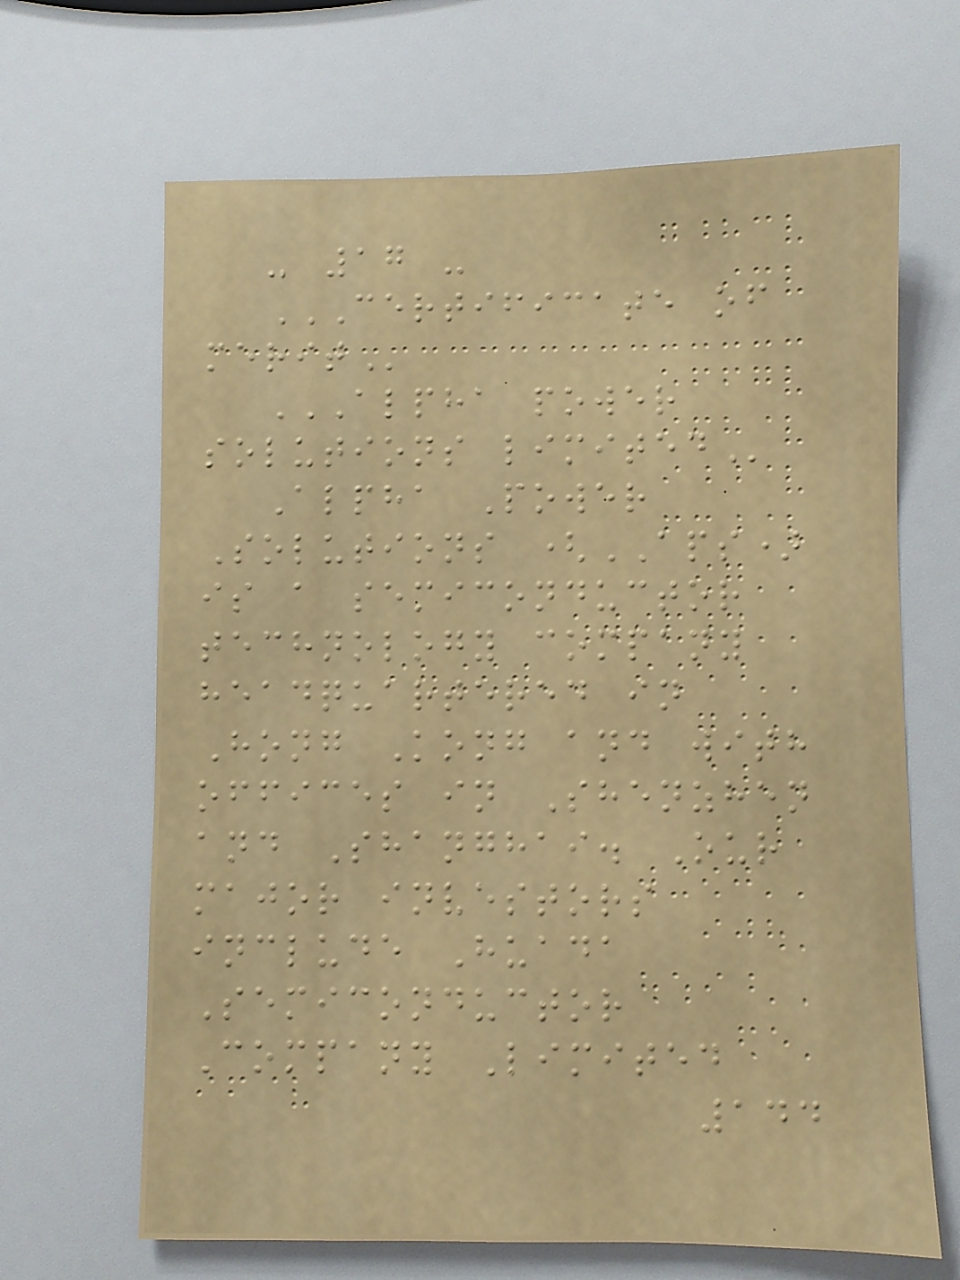- 17 -
CERTIFICATE OF
MERIT
ALPHA POWER
SOLUTIONS LIMITED
Alpha Power
Solutions (APS)
is a semiconductor
technology company
headquartered in
Hong Kong and with
offices in Shenzhen
and Shanghai. Our
major investors
include Huada
Semiconductor
Company Limited
144
